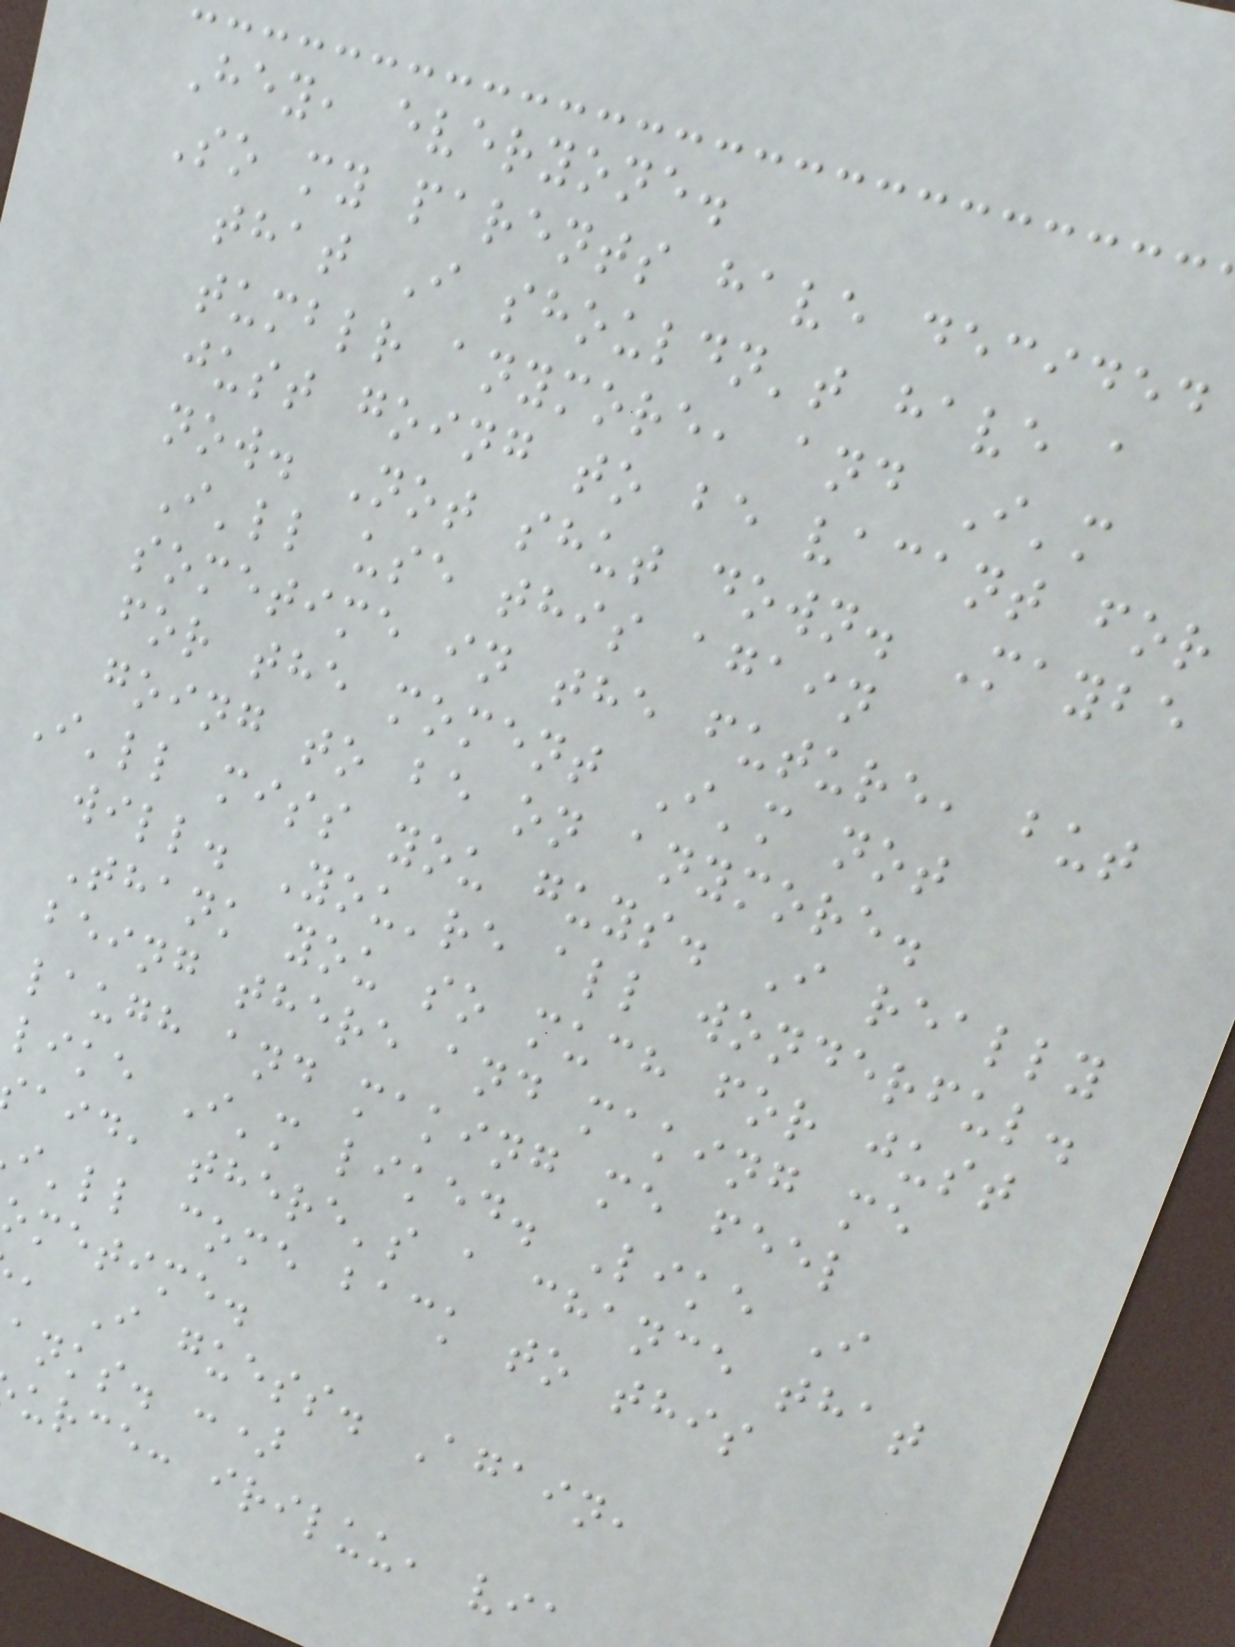Hey, everyone.
So my parents have decided
that I shouldn't have a
tumblr anymore, and I'm
just going to be vacant for
now. Not shut down. Maybe
I'll use this again
sometime in the future, but
for the moment I'm not
going to be on anymore.
I'll miss you guys. I really
will. You're all wonderful.
Thank you so much for just
being there and making me
laugh and making me feel
like I'm liked. Like I
aid, there's a chance that
i'll come back to this
ometime.
, I guess. Again,
anks. :)
urce: iriluu, via
